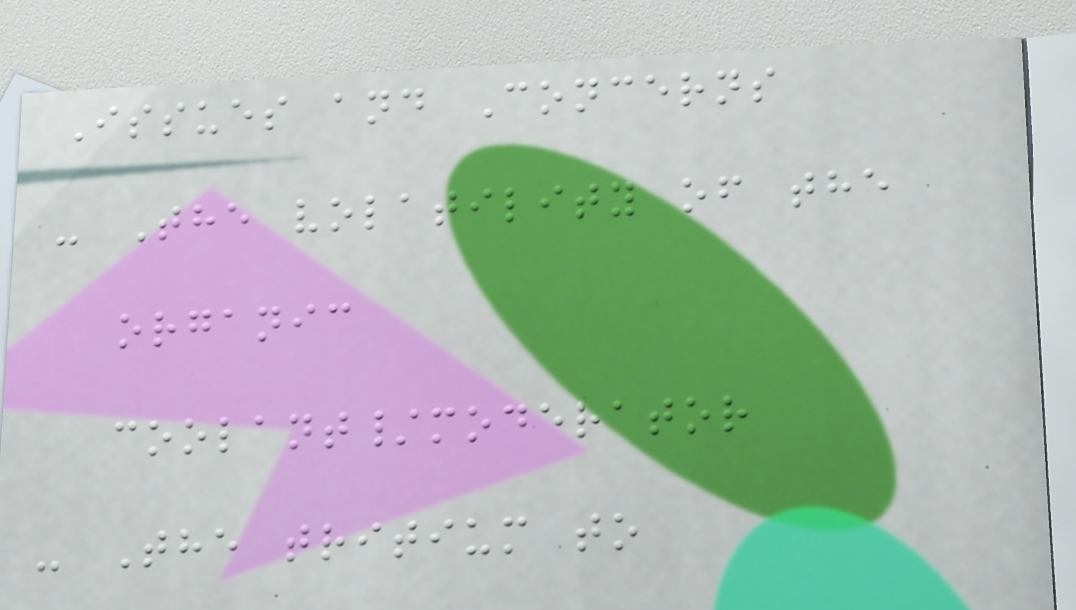Issues and Concerns
- The volatility of the
organic
coolant/moderator
- The tritium to
